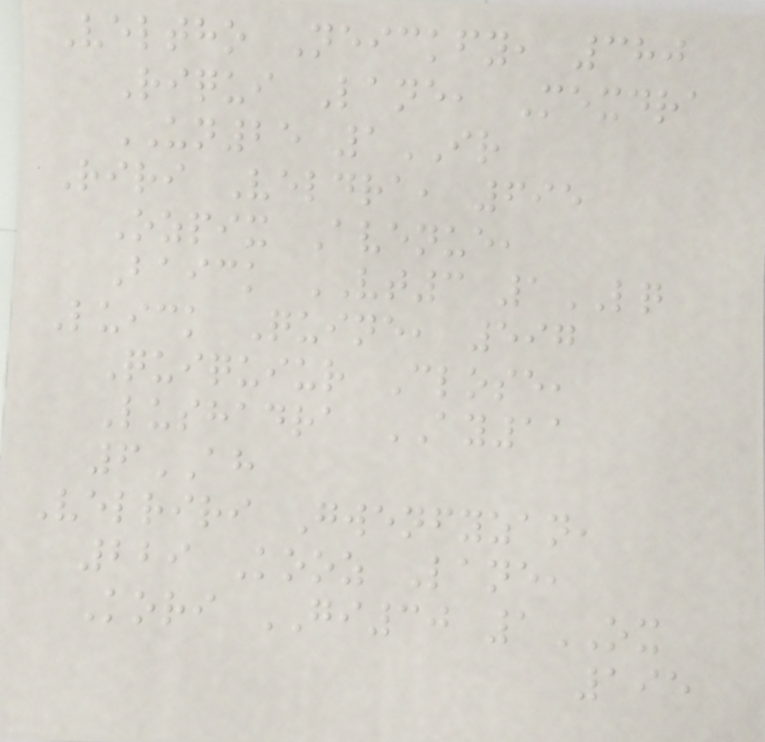Veltho Neickfy, 380
Riqui Lane, Mexdra
UN25 1IR
Riri Veldra, 695
Ozpix Avenue,
Baick VT3 1LQ
Luick Quine, 597
Quiquiur Close,
Lushadra AY11
6AH
Velriri Gwenfyzan,
229 Kooz Lane,
Kori GI30 1OX
195
